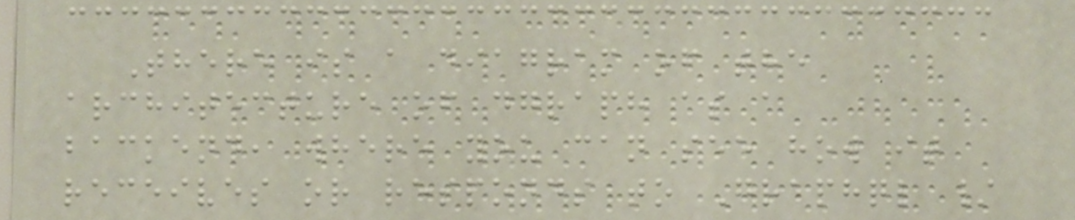There is a diagram of the
architecture of dgraph as a
backend, where you can see how it
receives or responds to Graphql /
